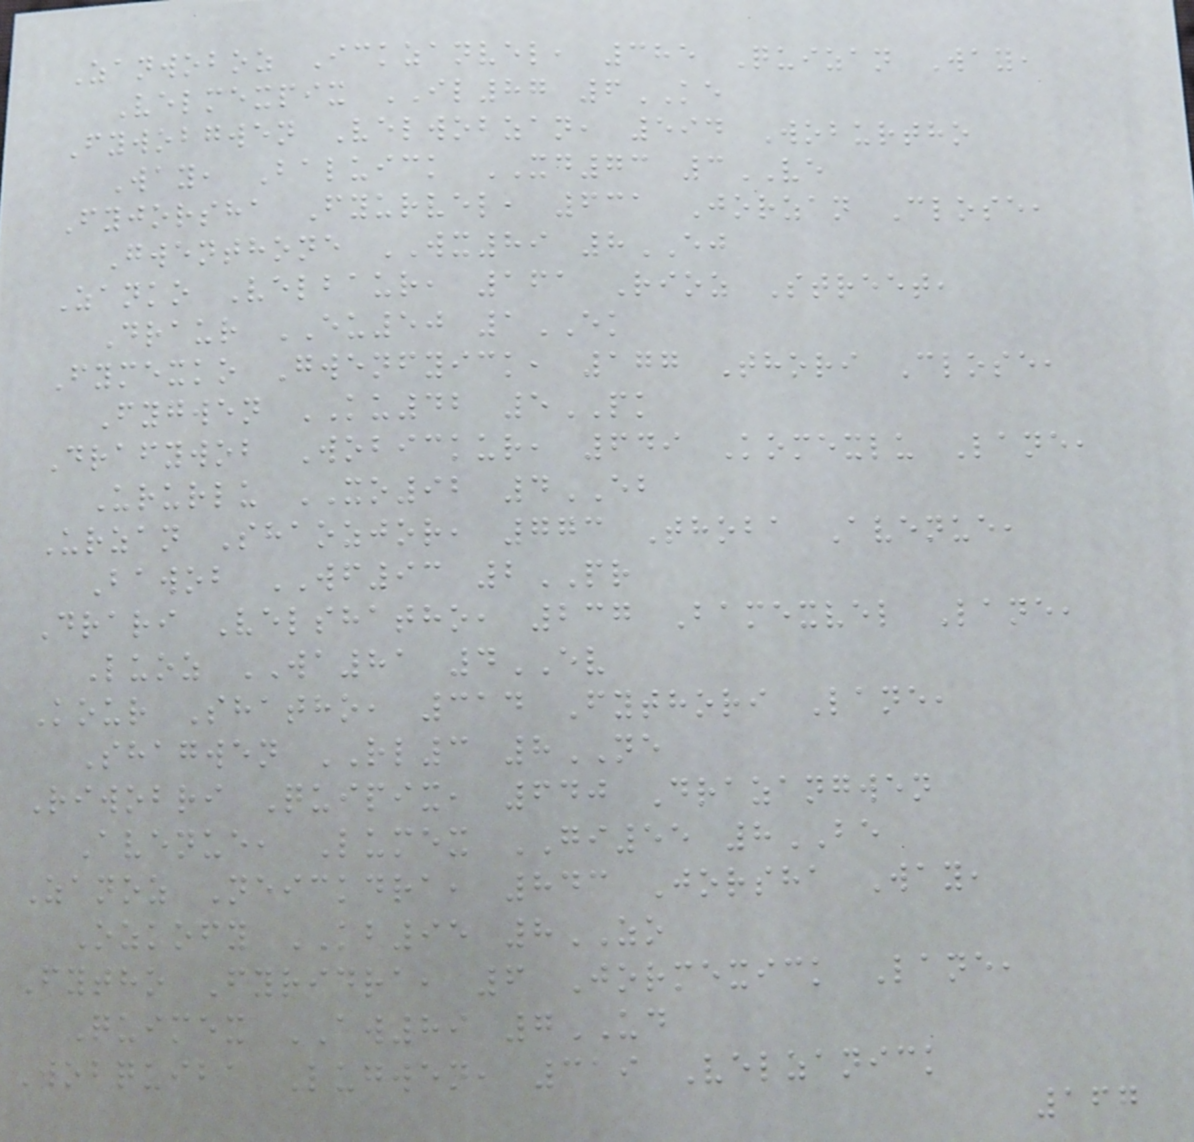Zanwoboz Ickzanvel, 385 Quizan Way,
Velmexpix IL87 6KE
Fywobgwen Velwobzan, 594 Woburtho
Way, Baluick XD73 3VE
Fyjorsha Fyurvel, 631 Jorzan Close,
Gwenthone WX89 8EJ
Zanko Velbaur, 161 Rioz Street,
Draur EU50 1EK
Fymexko Gwenfyick, 177 Thori Close,
Fygwen KU42 5PK
Drafywob Wobickur, 649 Komexlu Lane,
Ururlu XO92 4EB
Urzan Shaozjor, 773 Thoba Avenue,
Bawob WF93 2PR
Drari Velshatho, 237 Bamexvel Lane,
Luoz WA81 4EV
Kour Shatho, 314 Fythori Lane,
Shagwen RL3 8NE
Riwobri Quipix, 640 Drazangwen
Avenue, Lumex GI55 8BE
Zanoz Neickdra, 843 Jorsha Way,
Ozkofy KB95 8ZO
Fytho Fyridra, 6 Jormexick Lane,
Quimex AW89 7UD
Wobquiba Lugwen, 319 Velzanick
167
